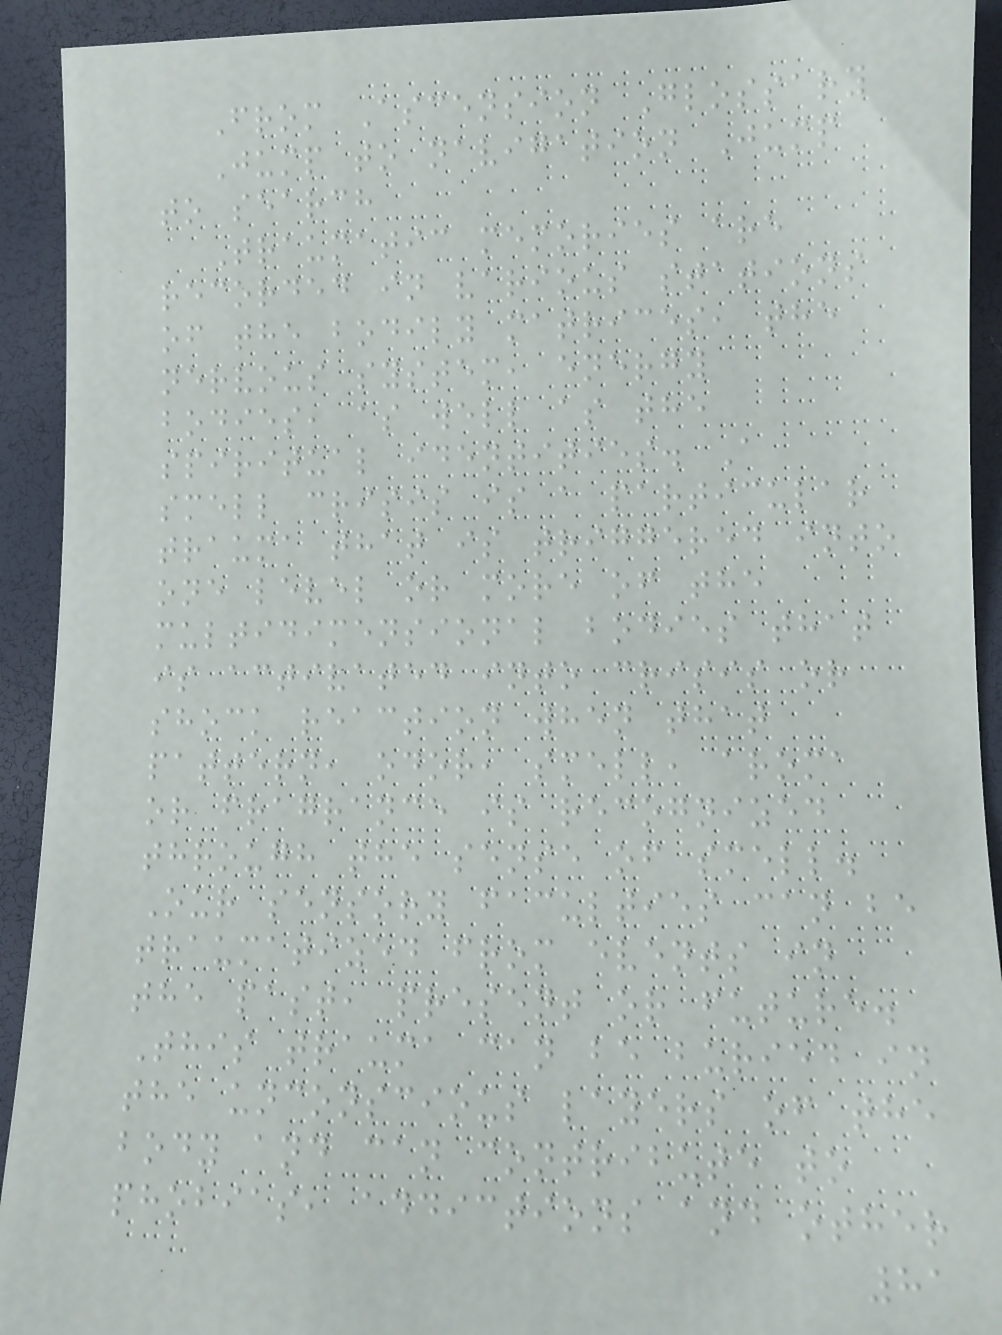From Ascension Glossary
Jump to navigation Jump
to search
Traumatic memories are
recorded in various stations
of the bodily matrices, the
nervous system, energy
bodies, as well as the
spiritual identities. A
smell crisis is a particular
trauma that is triggered into
one level or more of the
multidimensional bodies that
is activated into crisis or
shock reaction when that
pattern, odor, smell, aroma
or fragrance is recognized
through the sense of smell.
Our sensory faculties can be
traumatized from events in
the past, present or future.
This trauma can be buried in
the unconscious layers of the
body and can contribute to
phobias, addictions and other
81
